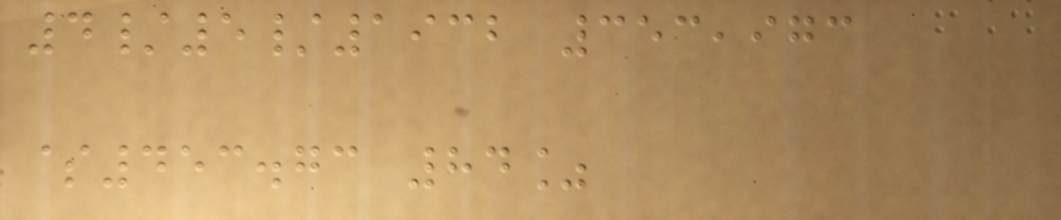4/5/1932 353,973
$453.73 84%
